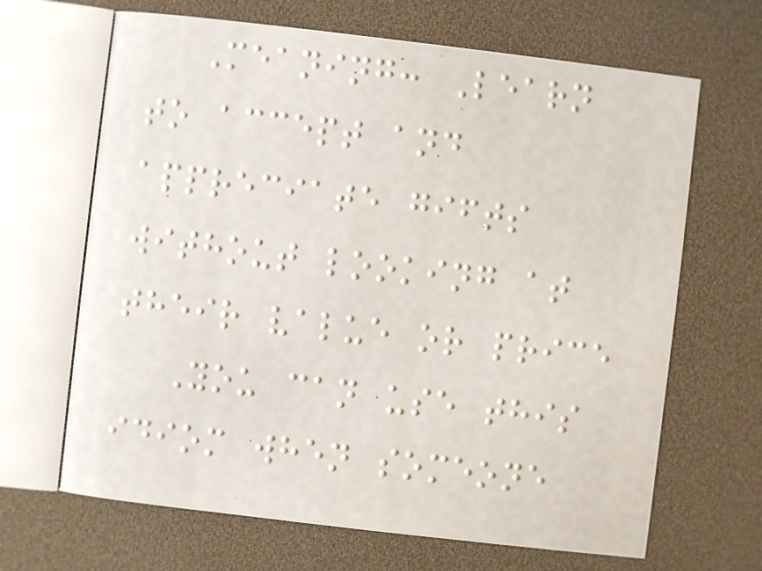Meaning: Learn
to accept and
appreciate gifts
without looking at
their value or price
You can use this
idiom when someone
